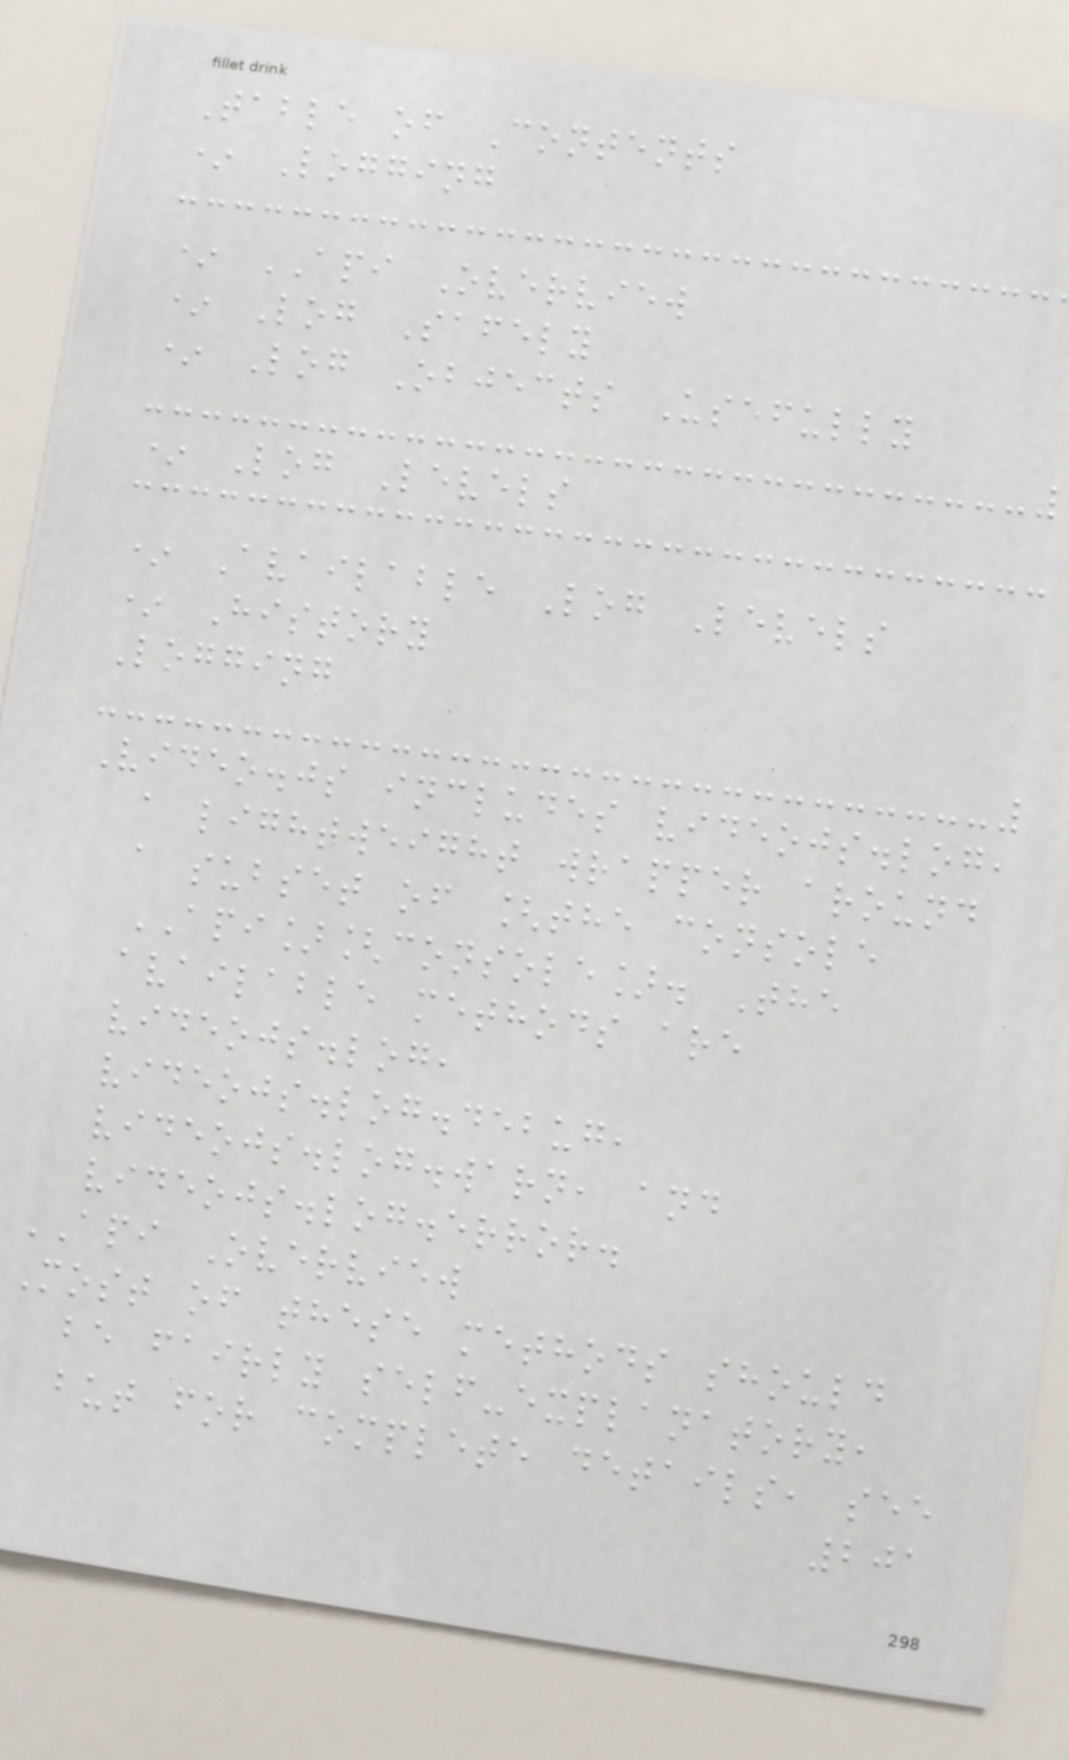Table of Contents
* Logging
* API Overview
* Log Safely
* Log Objects Usefully
* Log Levels
* Available Log Levels
* History
Logging
Video.js includes videojs.log,
a lightweight wrapper around
a subset of [the console
API][console]. The
available methods are
videojs.log,
videojs.log.debug,
videojs.log.warn, and
videojs.log.error.
API Overview
Most of these methods should
be fairly self-explanatory,
but for complete details, see
201
